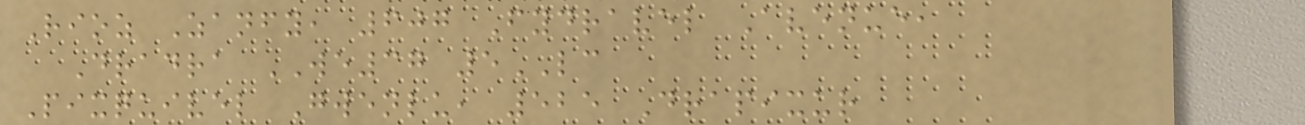Rioz Zanfy, 607 Fydravel Avenue,
Dradra WE37 5LC
Pixquivel Gwenlu, 525 Drapixur
